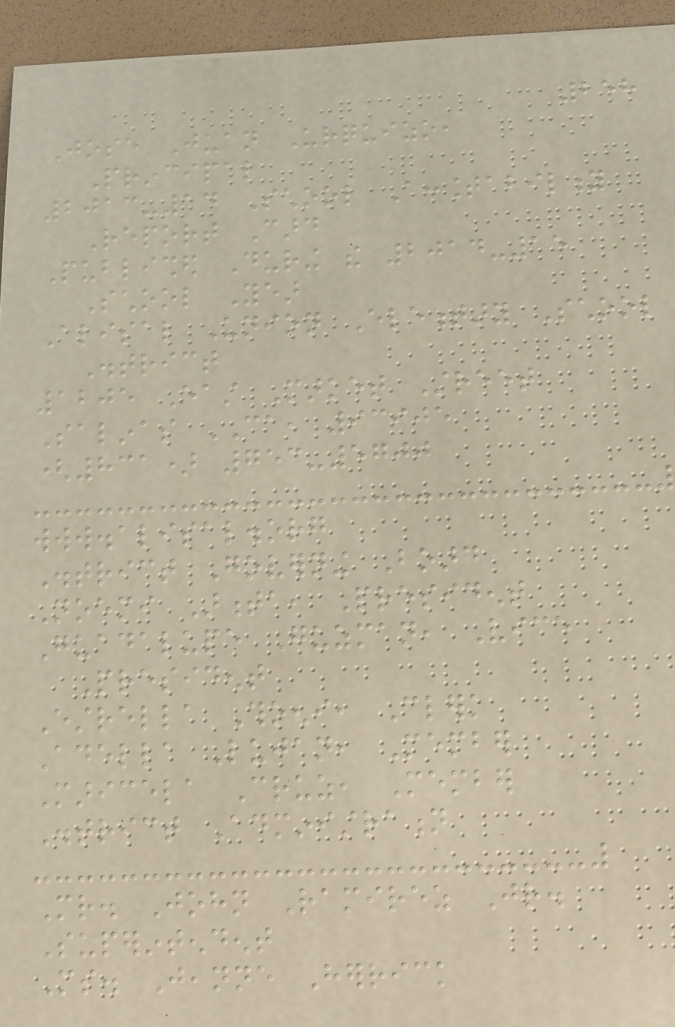258
Jose Juan Urquizo,
Principal
2013-14 School Accountability
Report Card
Published During the 2014-15
School Year
Alisal Union Elementary School
District
1205 East Market Street
Salinas CA, 93905
(831) 753-5700
www.alisal.org
District Governing Board
Noemi Armenta, President
Guadalupe Guzman, Vice
President
Estrella Thoeni, Clerk
Adella Lujan, Member
Maricela Cruz, Member
District Administration
Mr. John Ramirez Jr.
Superintendent
Ms. Jeanne Herrick
